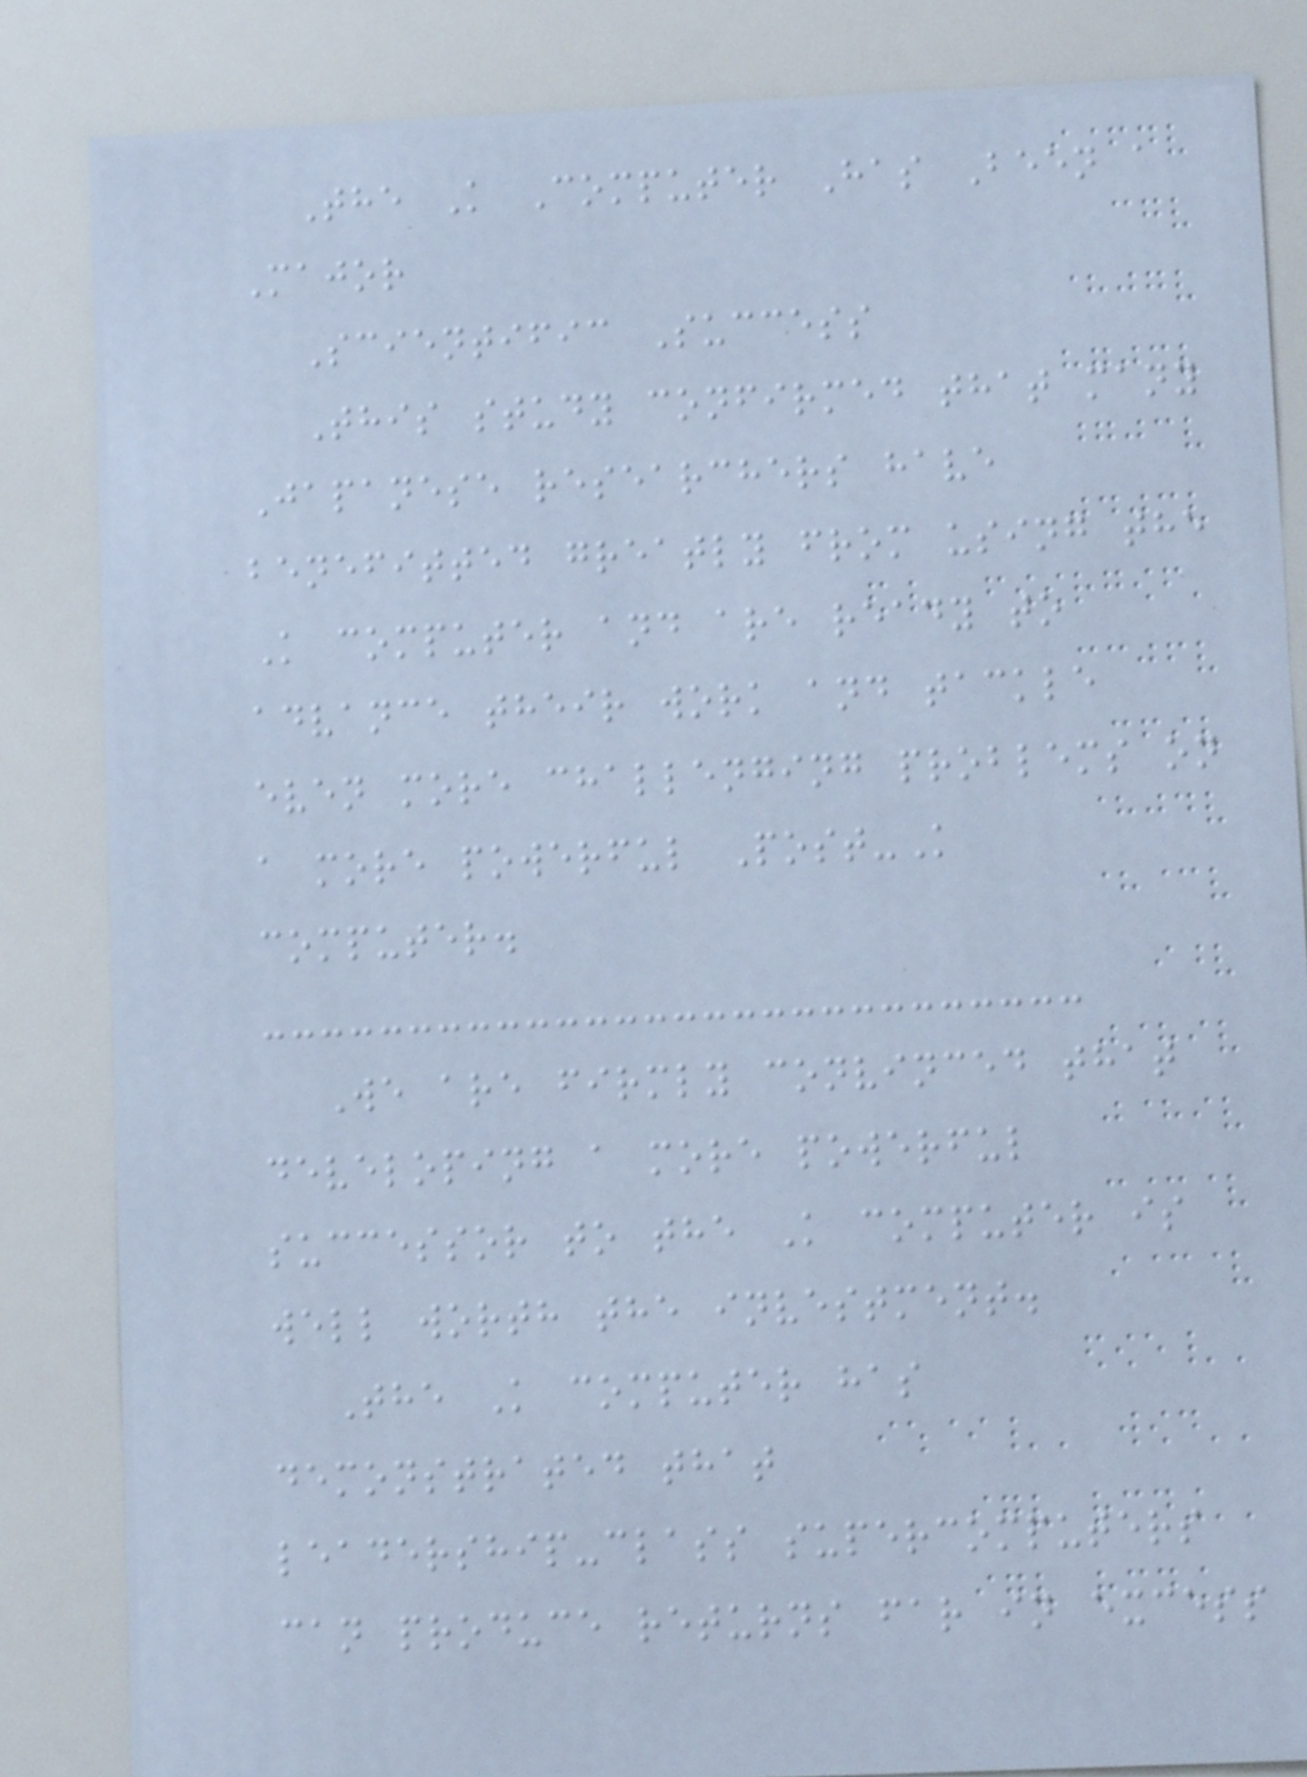The K Computer Has Been a
Major
Scientific Success
This study confirmed that many
Japanese researchers have
benefitted greatly from using the
K computer and are ready to
advance their work and tackle
even more challenging problems on
a more powerful Post-K
computer.
We are firmly convinced that
developing a more powerful
successor to the K computer is
well worth the investment.
The K computer has
demonstrated that
leadership-class supercomputers
can produce returns far in excess
